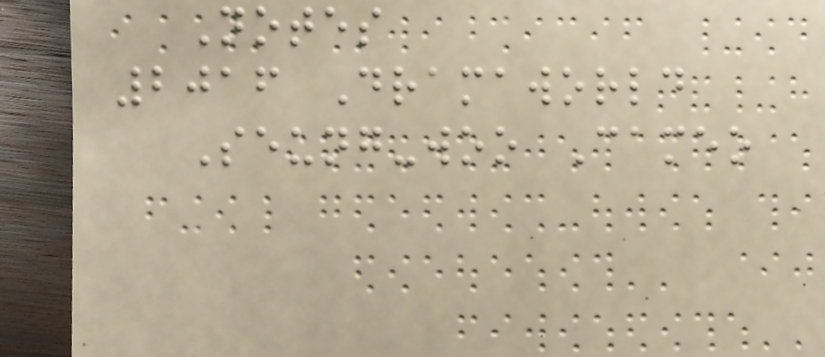Notes
2016 Dramaworld
Seung-woo Cameo
